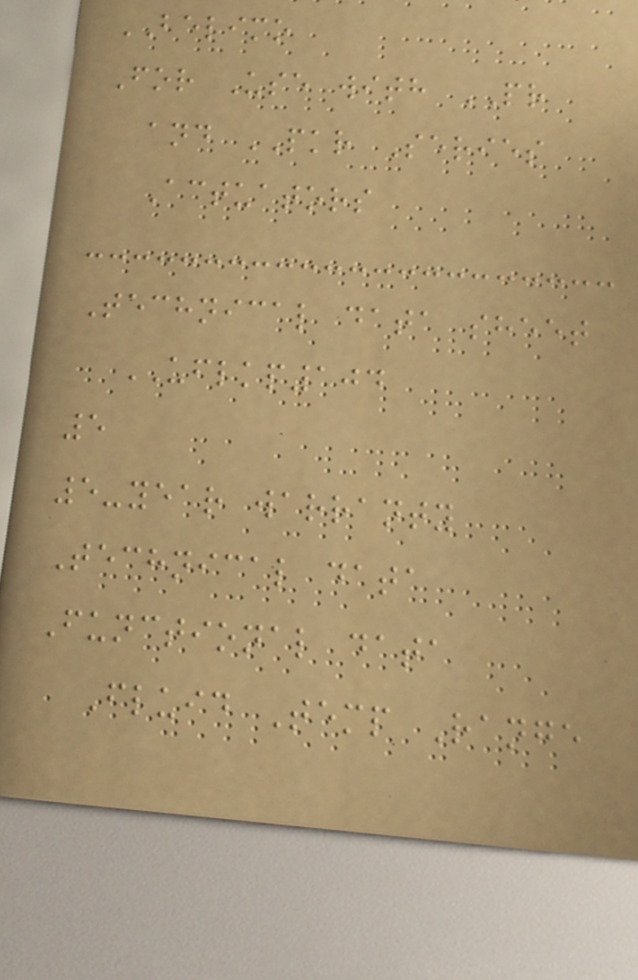BELIMO
For Use with PR
and PKR Series
Actuators
Technical data sheet
UFLKP104
5
5-year warranty
Technical data
Functional data
Fluid Temp Range
